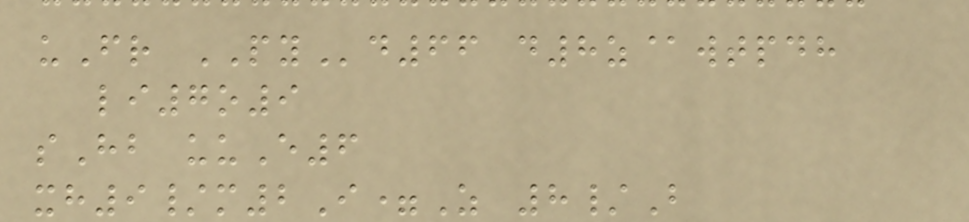uFr PYd66 d8z@wtpdh
li7o9
sHb uuE6
xh9/m2I=Z 8/B
